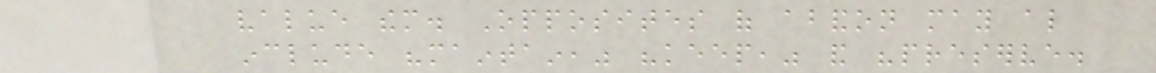value them. Opposites of abandon may also
include "maintain," "keep," and "preserve.
